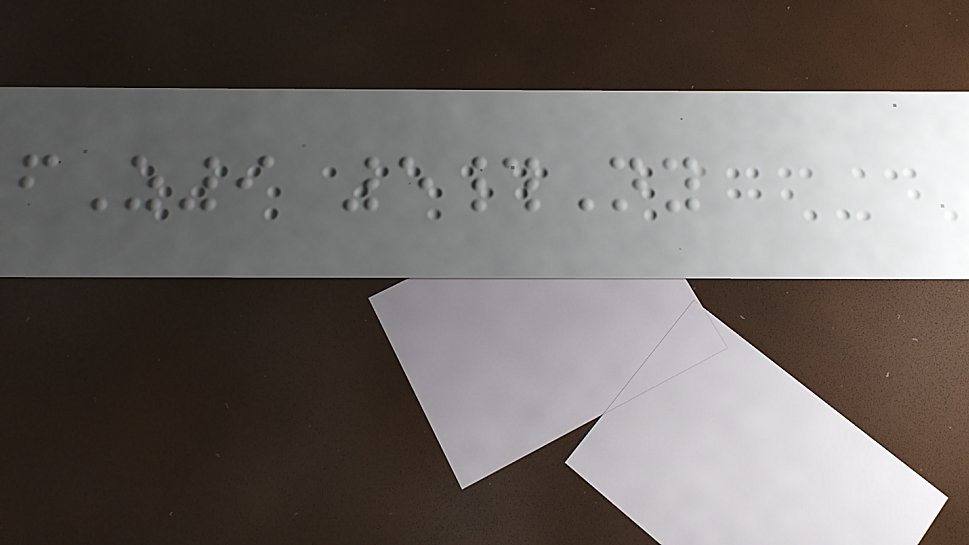fZ9 5#Ny
